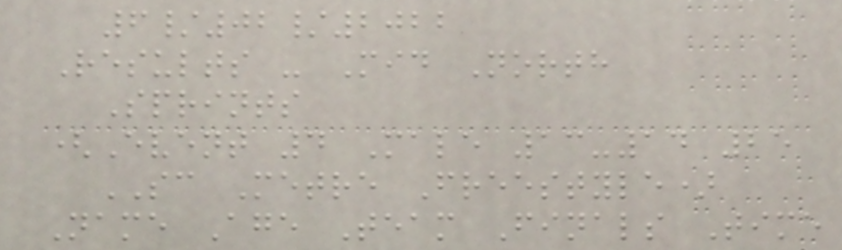6/02/2022
Results - Mid North
Sprints
(Event 4 Male 13-14 25
SC Metre Freestyle)
Name Age Team Finals Time
